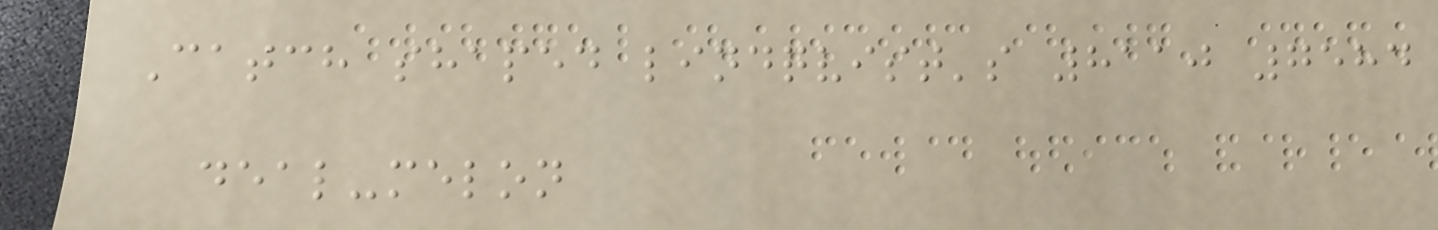Catch shaped lindqvist's 8110 7584
deal-melon
